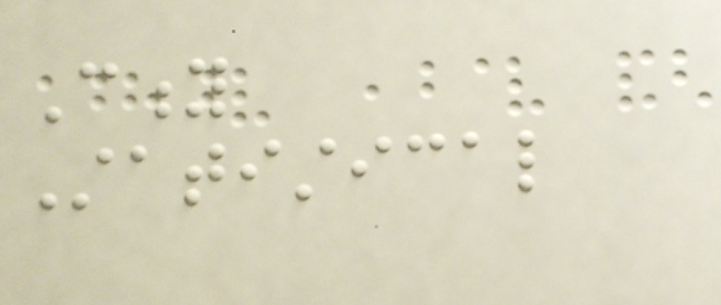City
Statistical
